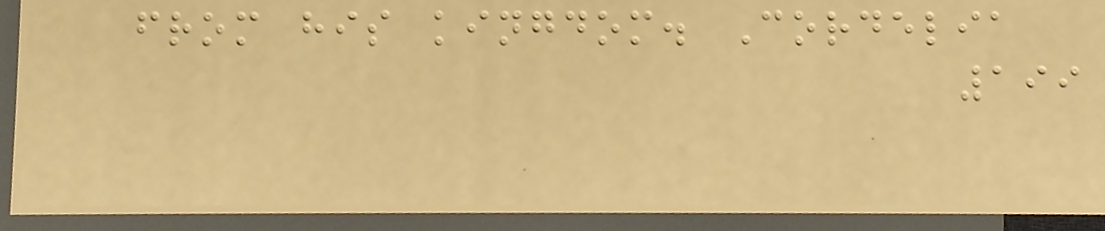from his kingdom. Cordelia
199
